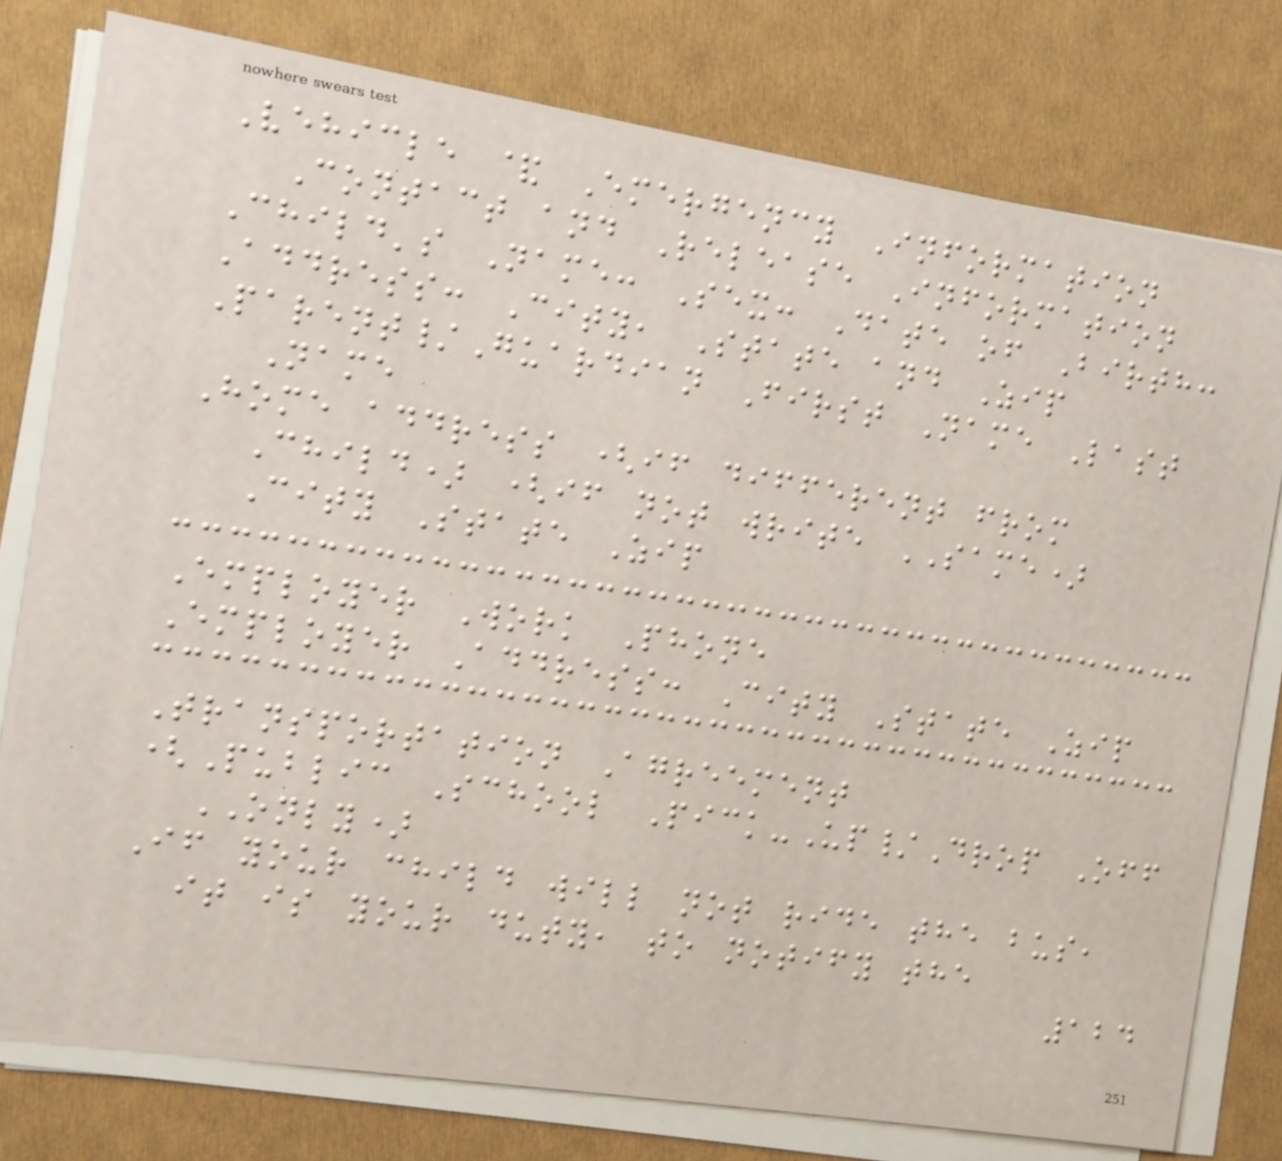Vehicle & Emergency Information
Contact and Release Information
Child's Name: Sex: Date of Birth:
Address: City, State and Zip
Parent/Guardian First Name Last
Name
Home address (if different from
Child) (if not write SAME)
City State Zip
Employer Work Phone
Employer Address: City State Zip
Transportation Agreement
(Public School Pick-Up/Drop Off
ONLY)
If your child will not ride the bus,
it is your duty, to notify the
124
